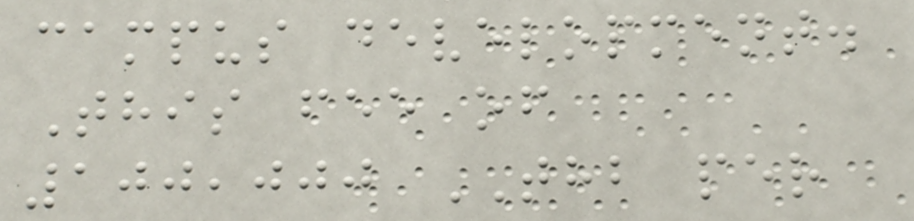campus development.
This fee of
100,000 THB per
